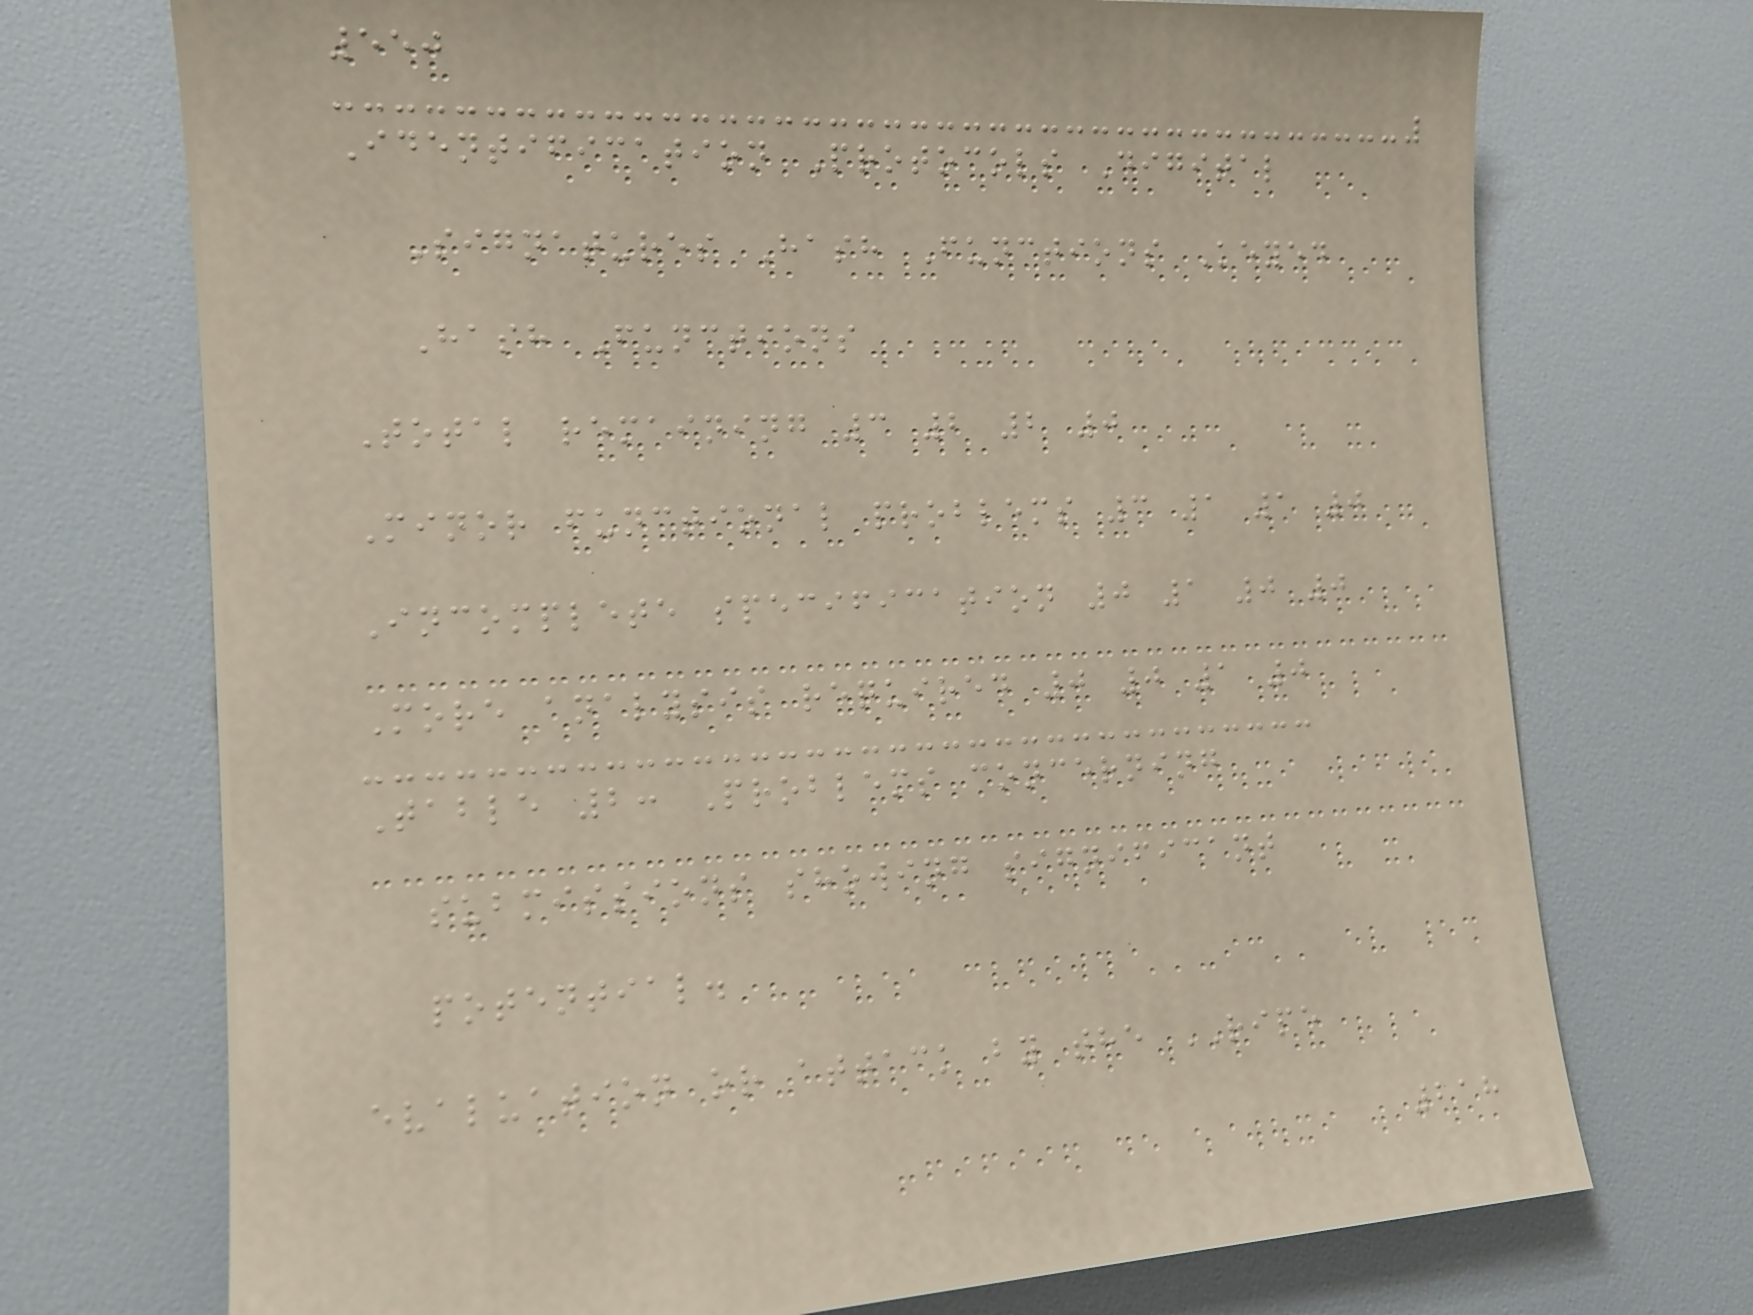550
Identification Protocols Digital
Signatures Hash Functions Keyed
Hash Functions
Total remaining 3 2 2 0
Minor functional problems 3 1 1 0
Incomplete specification 0 1 0 0
More analysis required 0 0 1 0
Table 2: Problems concerning
submissions showing significant
potential.
evaluation or attack by the RIPE
218
